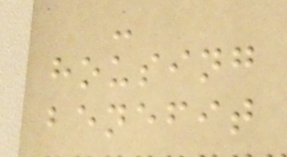-
housing
benefit
